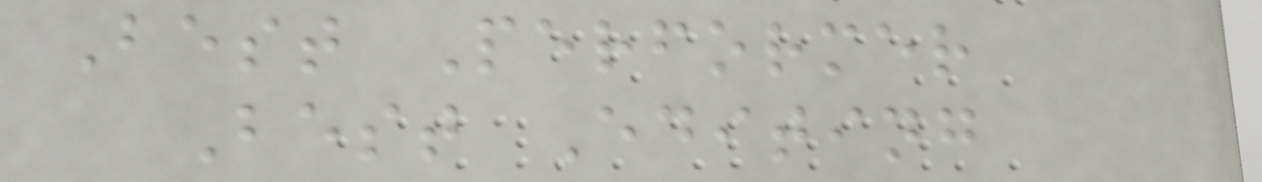Best Performer
Best Editing
